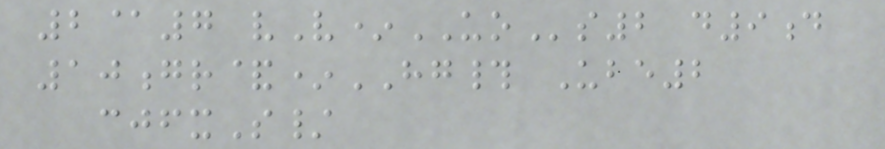2@7 vV*UOs2 d9d
10gr&*HG# Ube2
cjfxS/
